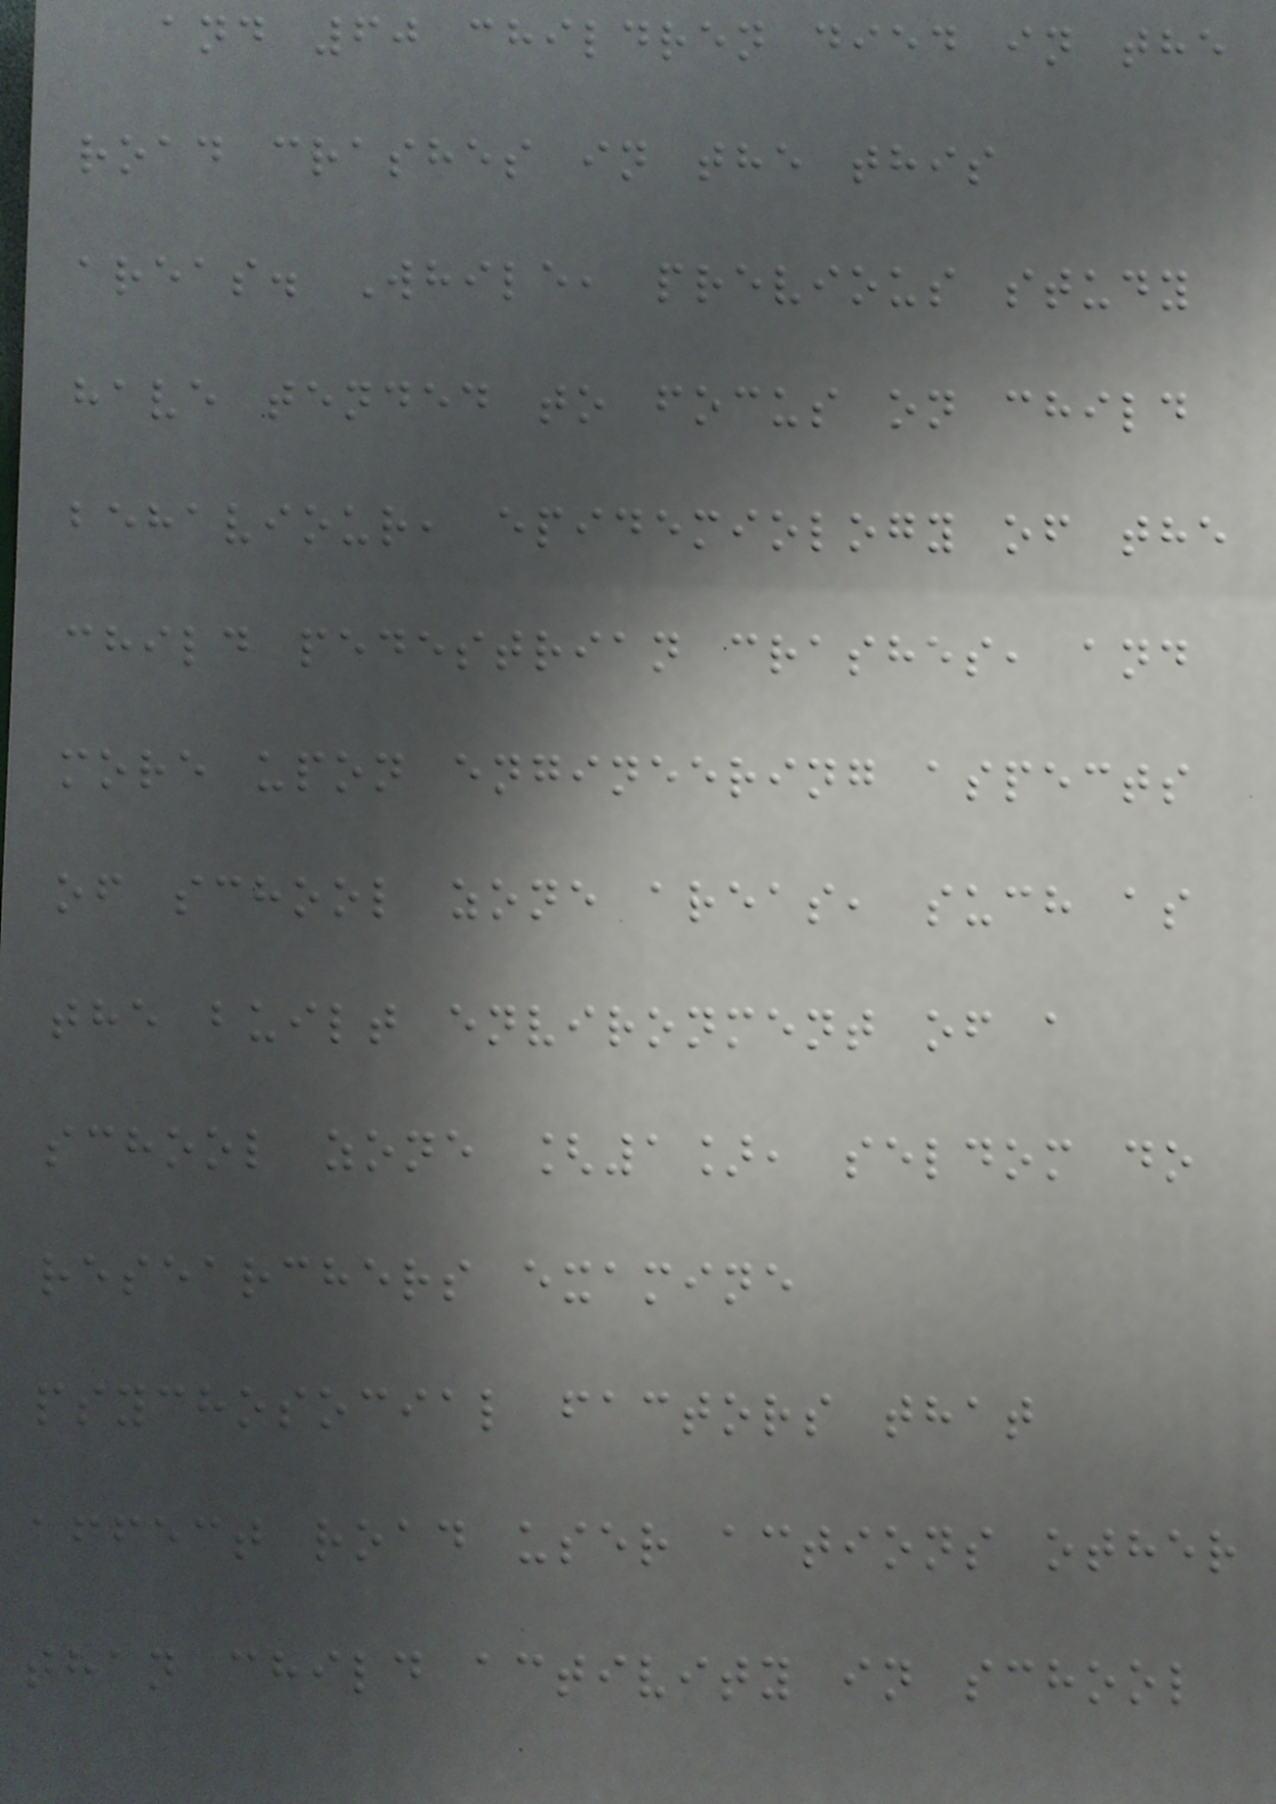and 60 children died in the
road crashes in the this
areas. While, previous study
have tended to focus on child
behaviour, epidemiology of the
child pedestrian crashes, and
more upon engineering aspects
of school zone areas, such as
the built environment of a
school zone [1], seldom do
researchers examine
psychosocial factors that
affect road user actions other
than child activity in school
